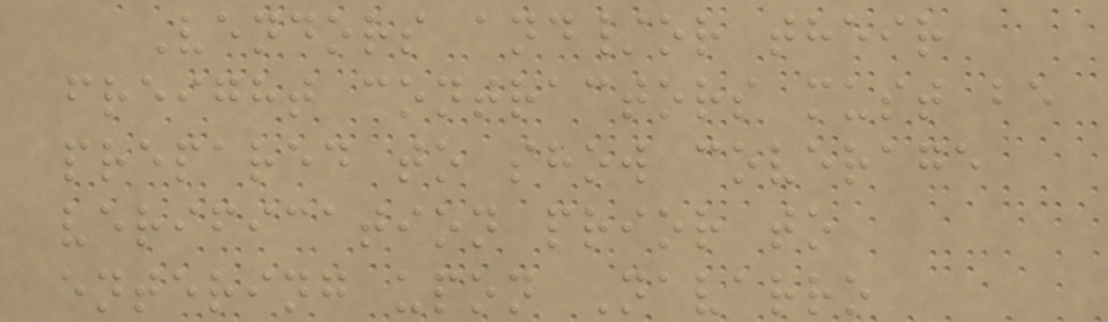Vendors and/or their
freight contractors must be
prepared to show coverage
verification prior to
entering upon Navarro
